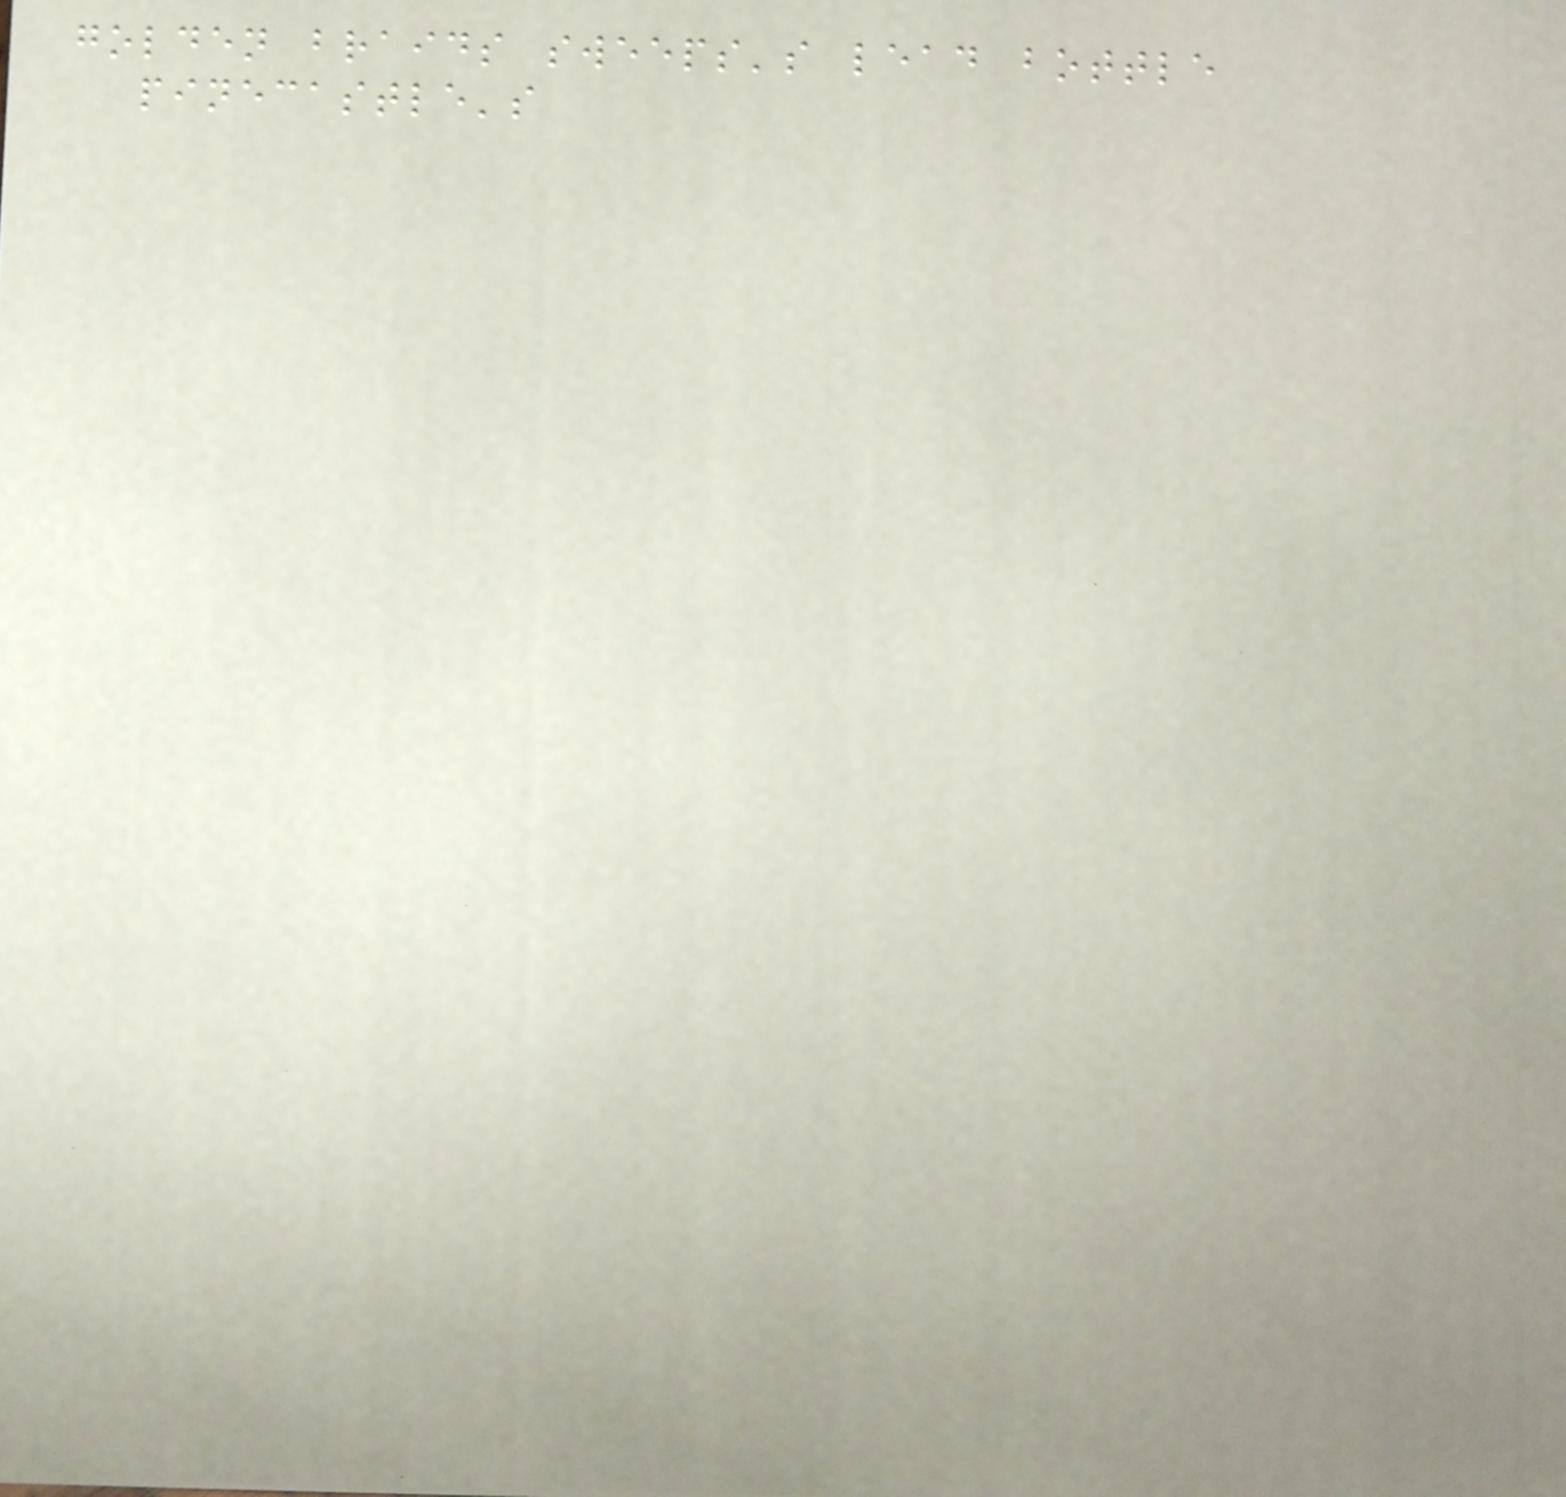golden braids sweeps's lead bottle
pinecastle's
